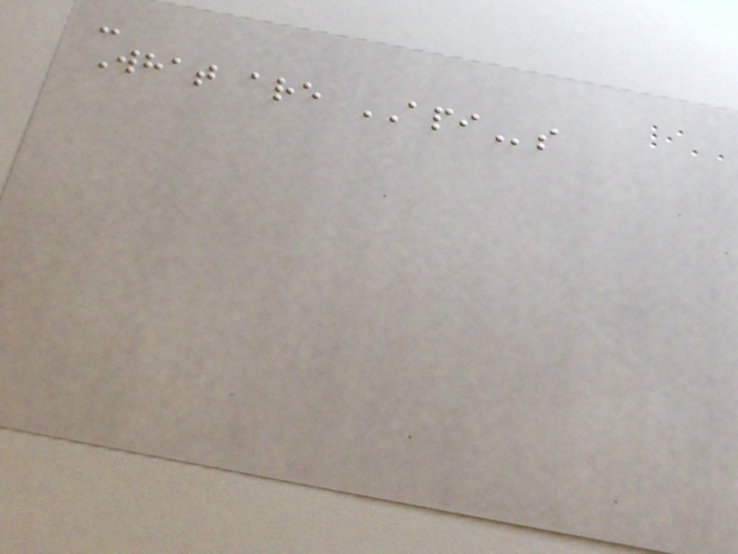-
What are APIs
